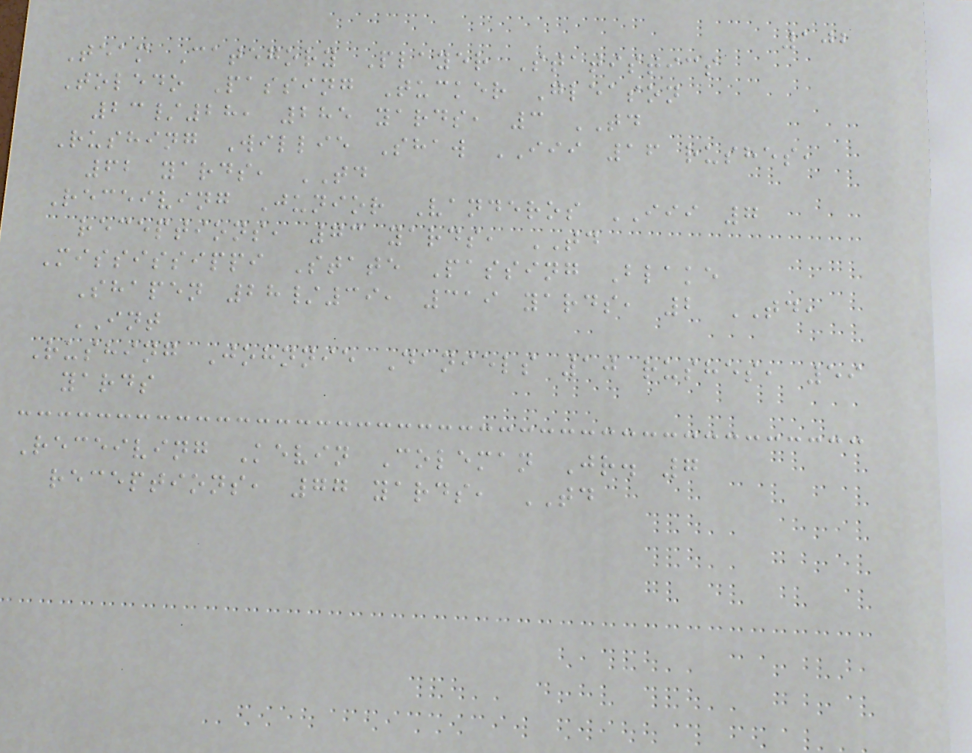102
Team Category Player Statistics
Toledo Passing Tucker Gleason
23/28, 285 yards, 3 TD
Rushing Willie Shaw III 16 rushes,
62 yards, TD
Receiving Junior Vanderos III 7
receptions, 73 yards, TD
Mississippi State Passing Blake
Shapen 28/39, 319 yards, 2 TD,
INT
Rushing Johnnie Daniels 10 rushes, 59
yards
Receiving Kevin Coleman Jr. 7
receptions, 77 yards, TD
